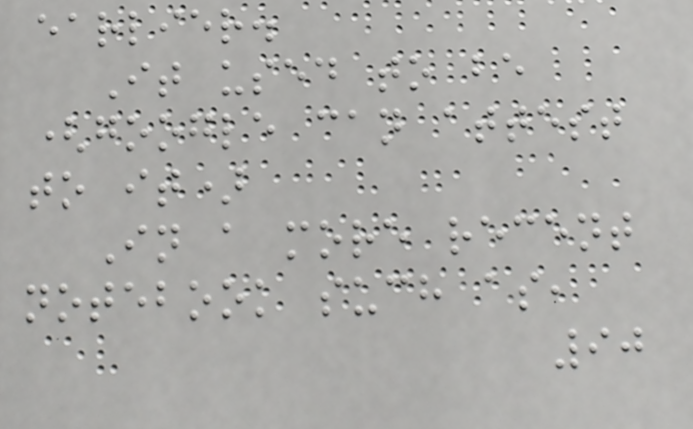earlier.
It used to be
(google can attest
to it)
In a more recent
notebook such as,
90
